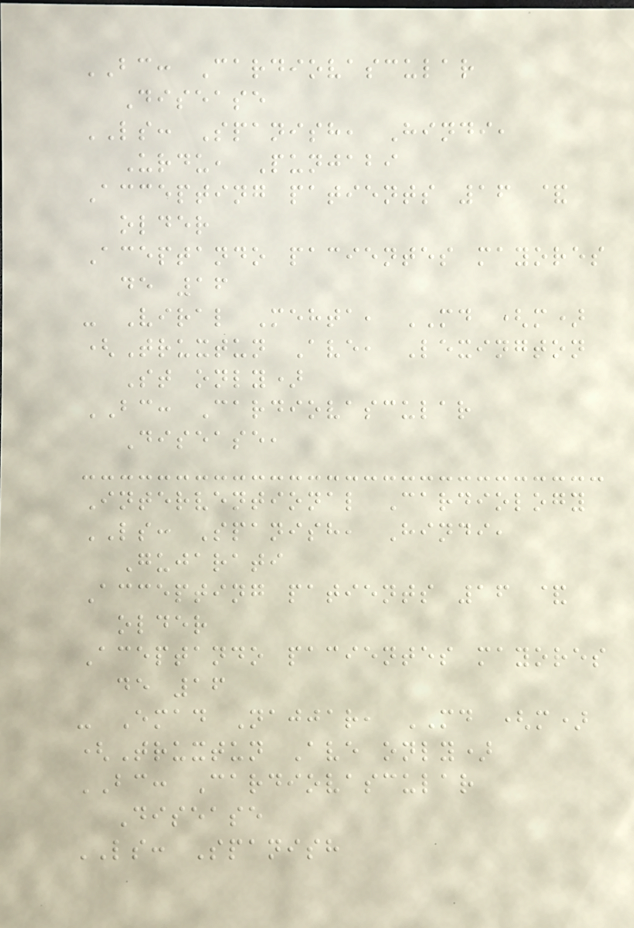BC: Cardiovascular
Disease
LS: Spanish, Hindi,
Urdu, Punjabi
Accepting patients 16 &
older
Aceptando pacientes mayores
de 16
- Viral Mehta, MD (m)
(Truxtun Ave, Lexington
St only)
BC: Cardiovascular
Disease,
Interventional Cardiology
LS: Spanish, Hindi,
Gujarati
Accepting patients 16 &
older
Aceptando pacientes mayores
de 16
- Emad Najjar, MD (m)
(Truxtun Ave only)
BC: Cardiovascular
Disease
LS: Spanish
